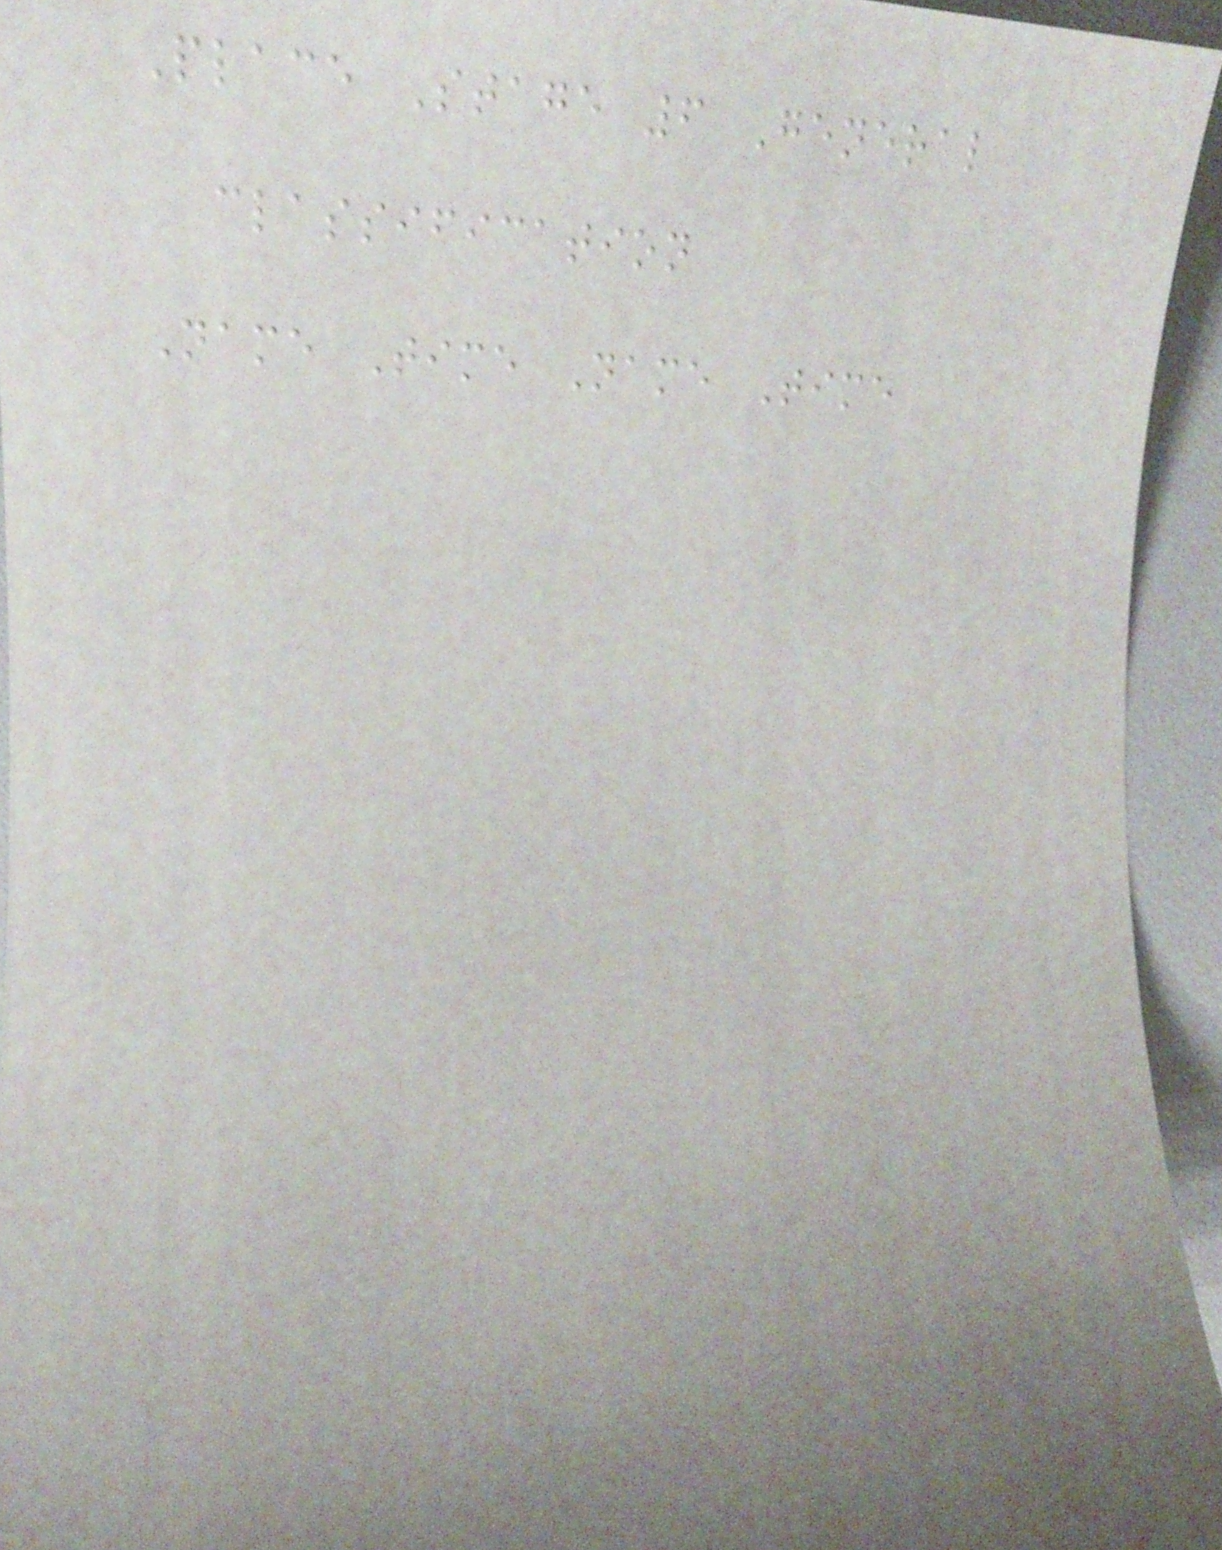Place Stage 6 General
classification
Name Time Name Time
